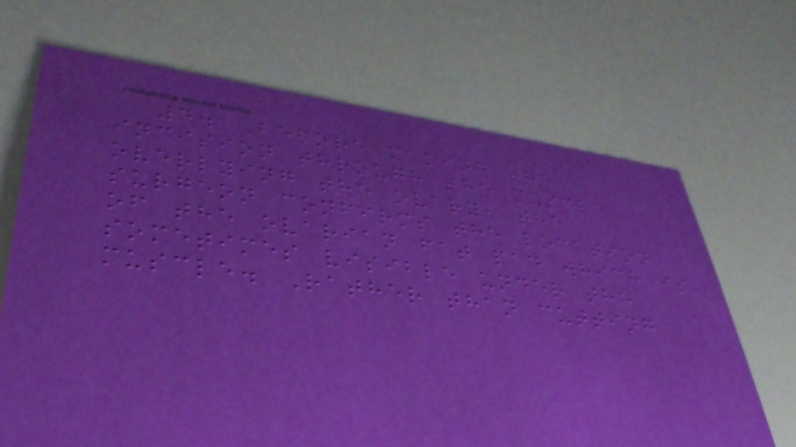4. Before making the
incision through the muscle
overlying the ovary, the
surgeon confirms the location
of the ovarian fat pad which is
sometimes visible under the
muscle. Rather than cutting
